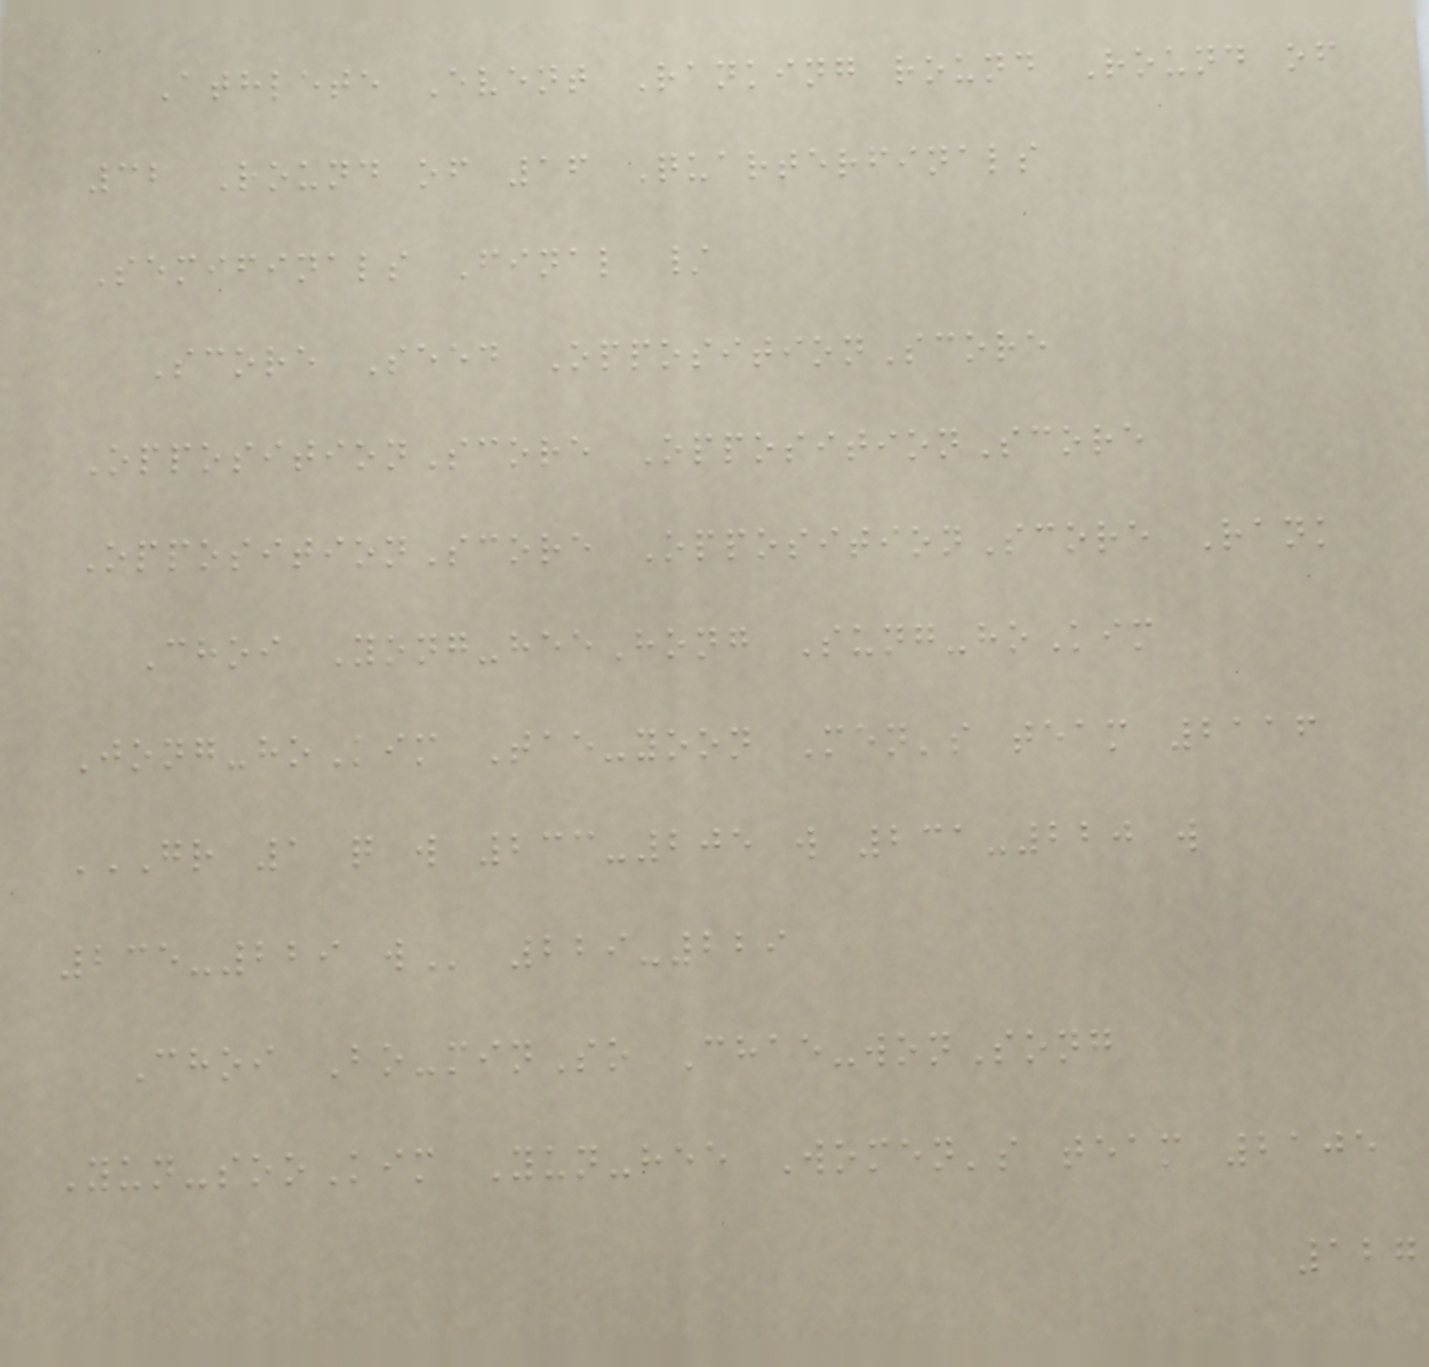Athlete Event Ranking round Round of
32 Round of 16 Quarterfinals
Semifinals Final /
Score Seed OppositionScore
OppositionScore OppositionScore
OppositionScore OppositionScore Rank
Choi Yong-heeHong Sung-hoKim
Jong-hoKim Tae-yoon Men's team 2116
GR 1 Q W 233-205 W 231-220 W
235-229 W 229-229
Choi Bo-minSo Chae-wonSong
Yun-sooKim Yun-hee Women's team 2105
127
